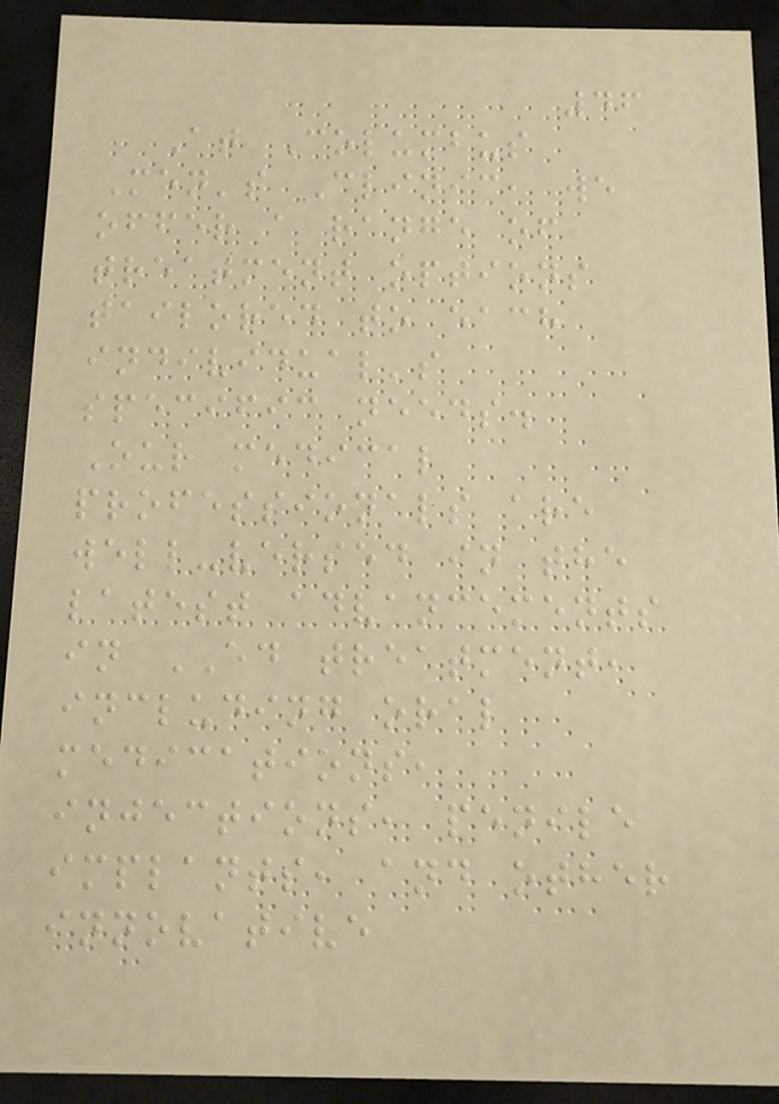46
At Columbus
Men's Clinic, we
offer a range of
treatment options
tailored to each
individual's
specific needs.
Our medical
professionals are
well-versed in the
latest advancements
in ED treatment,
including oral
medications,
injections, penile
implants, and other
innovative
